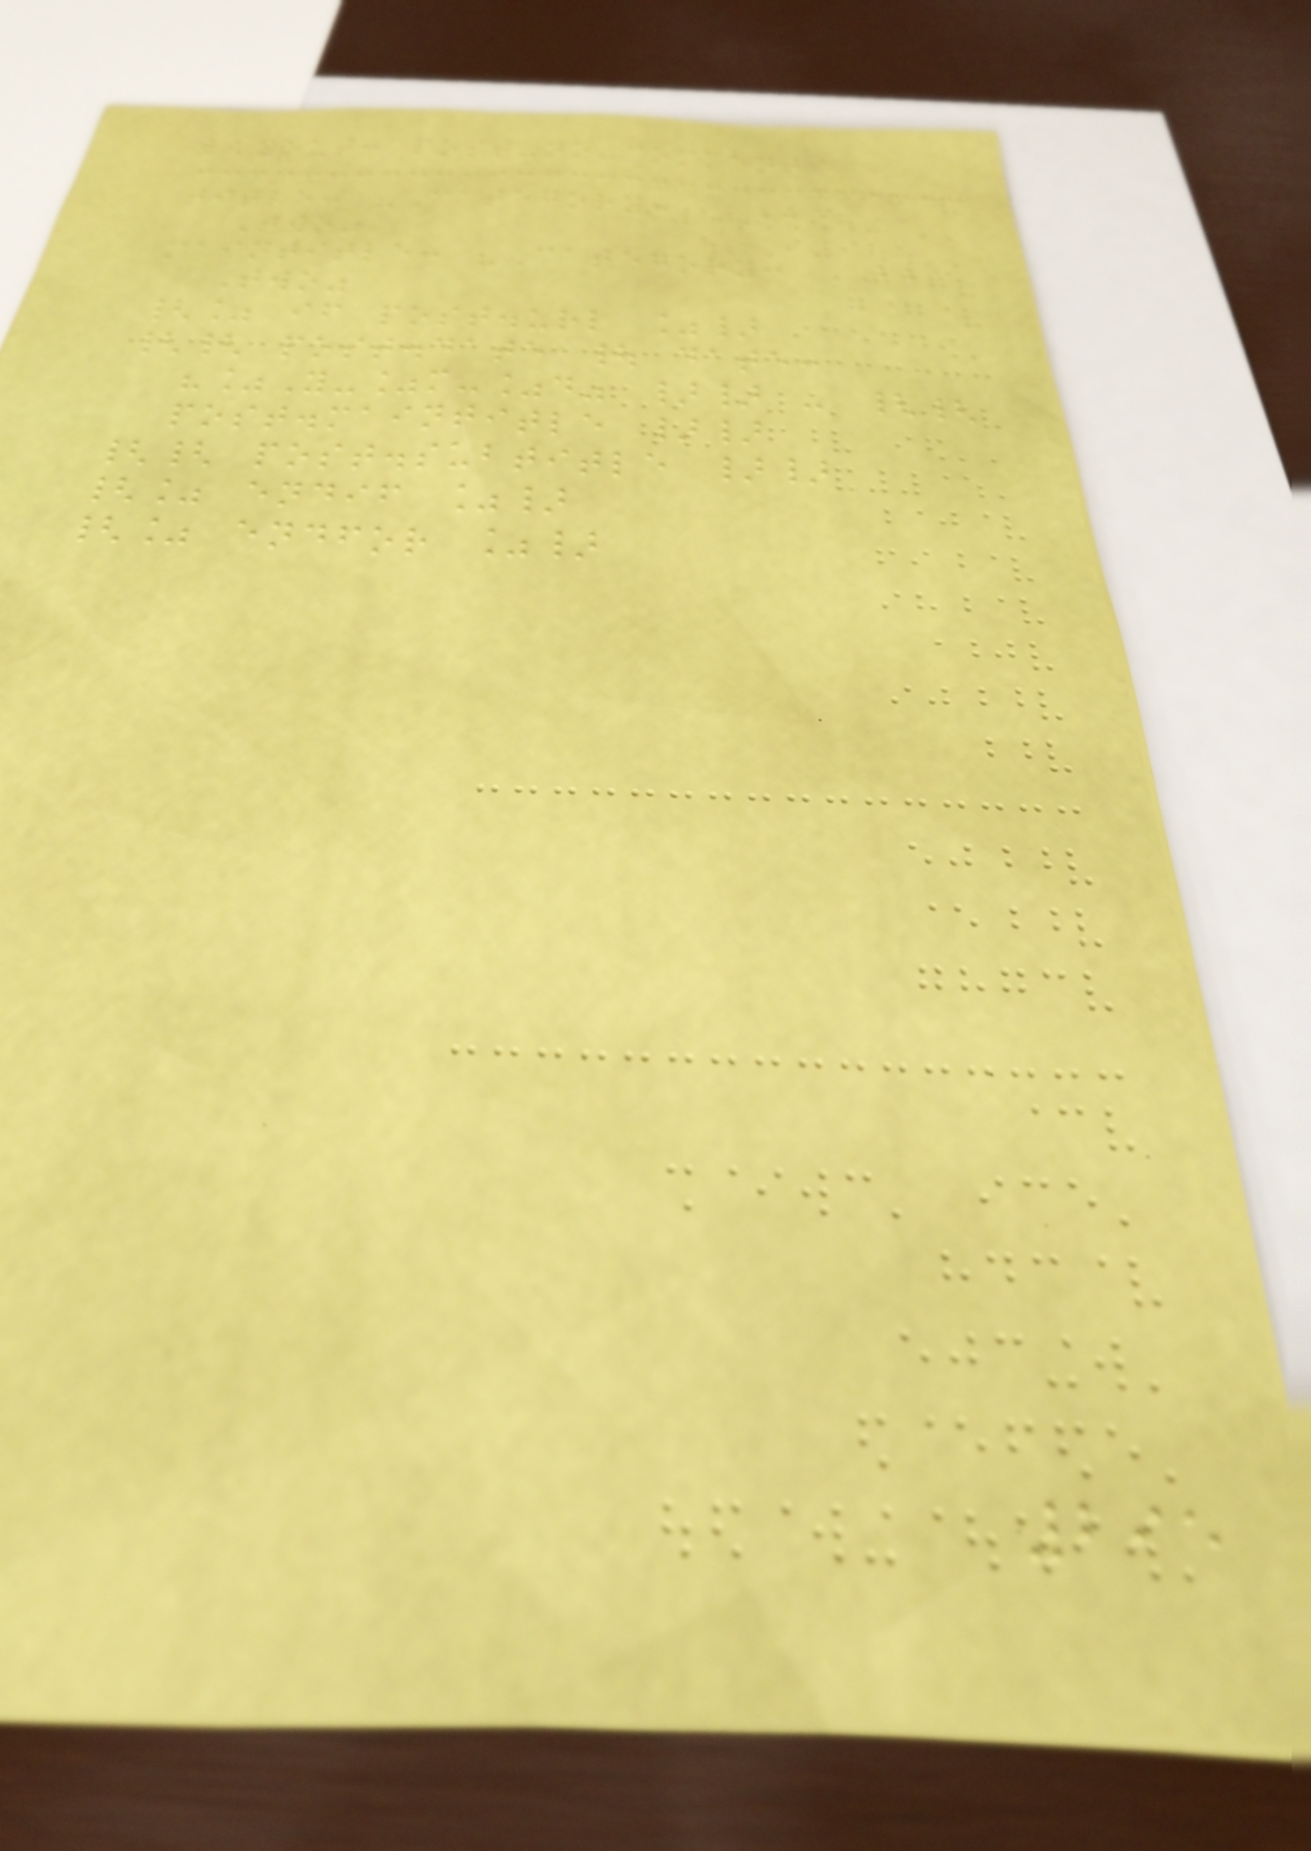layout: post-no-comments
title: "Category: BBC
Two"
maintitle: "Category: BBC
Two"
{% if post.url %}
{{ post.date | date:
"%Y-%m-%d" }} - {{
post.maintitle }}
{{ post.subtitle }}
{% endif %}
{% endfor %}
295
